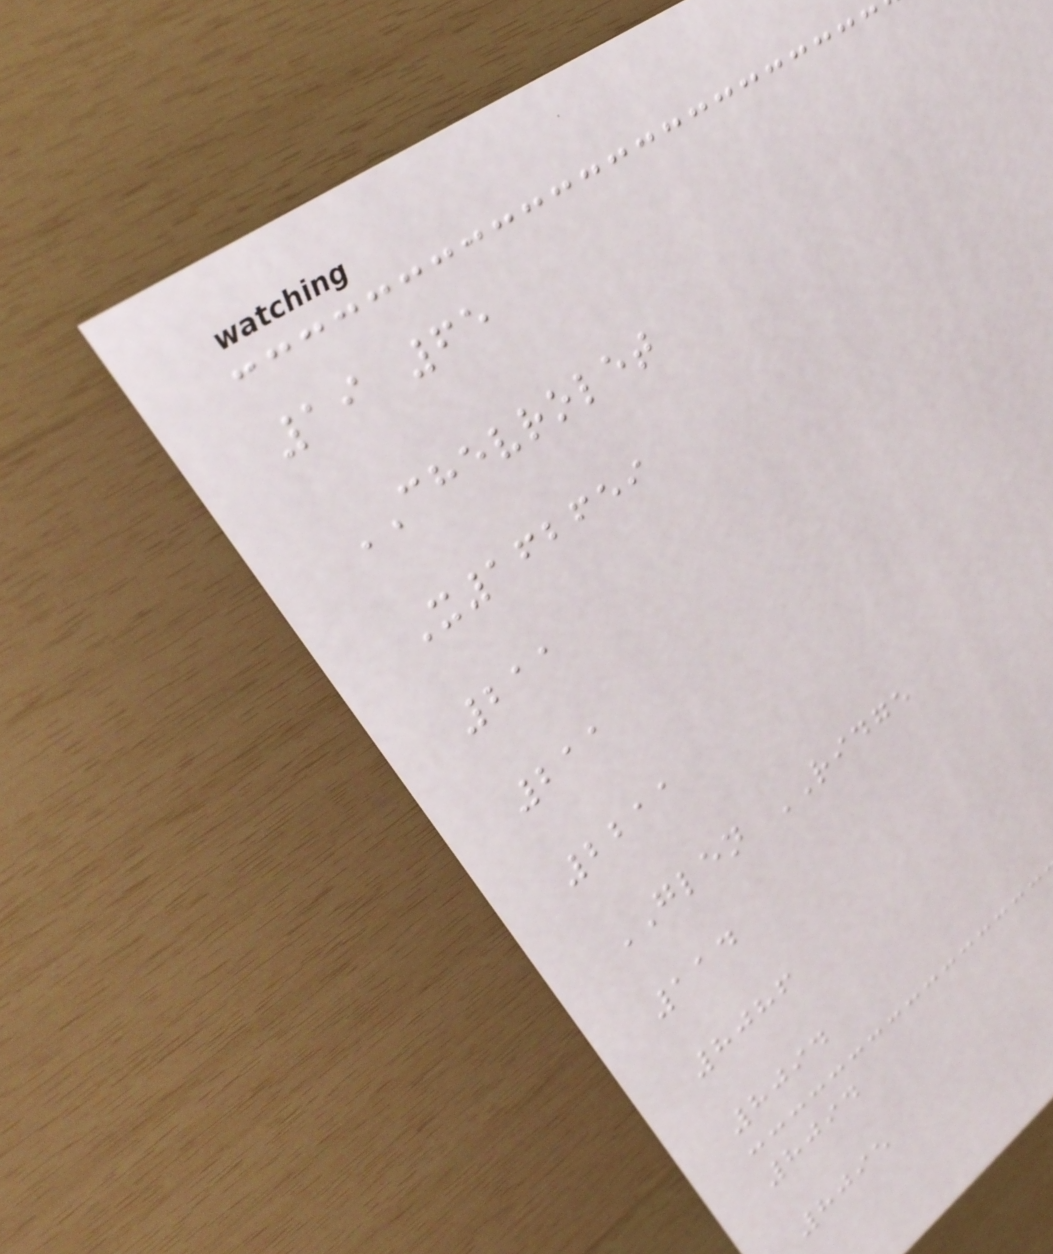19 65
CHEVROLET
X162659
211
211
2211
GLEN RIDGE
114
8086
8094
8094
8095
